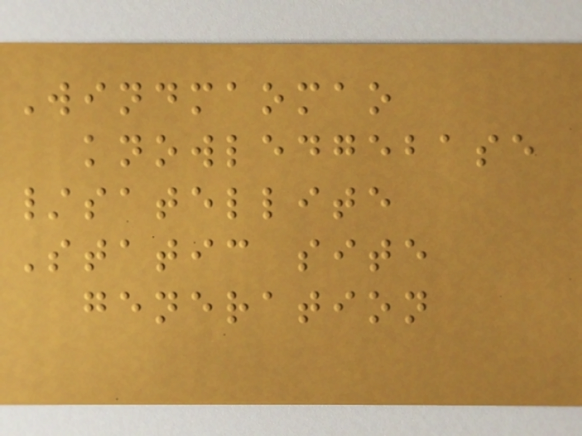Windmaomao
knowledgebase
/satellite
Static site
generation
